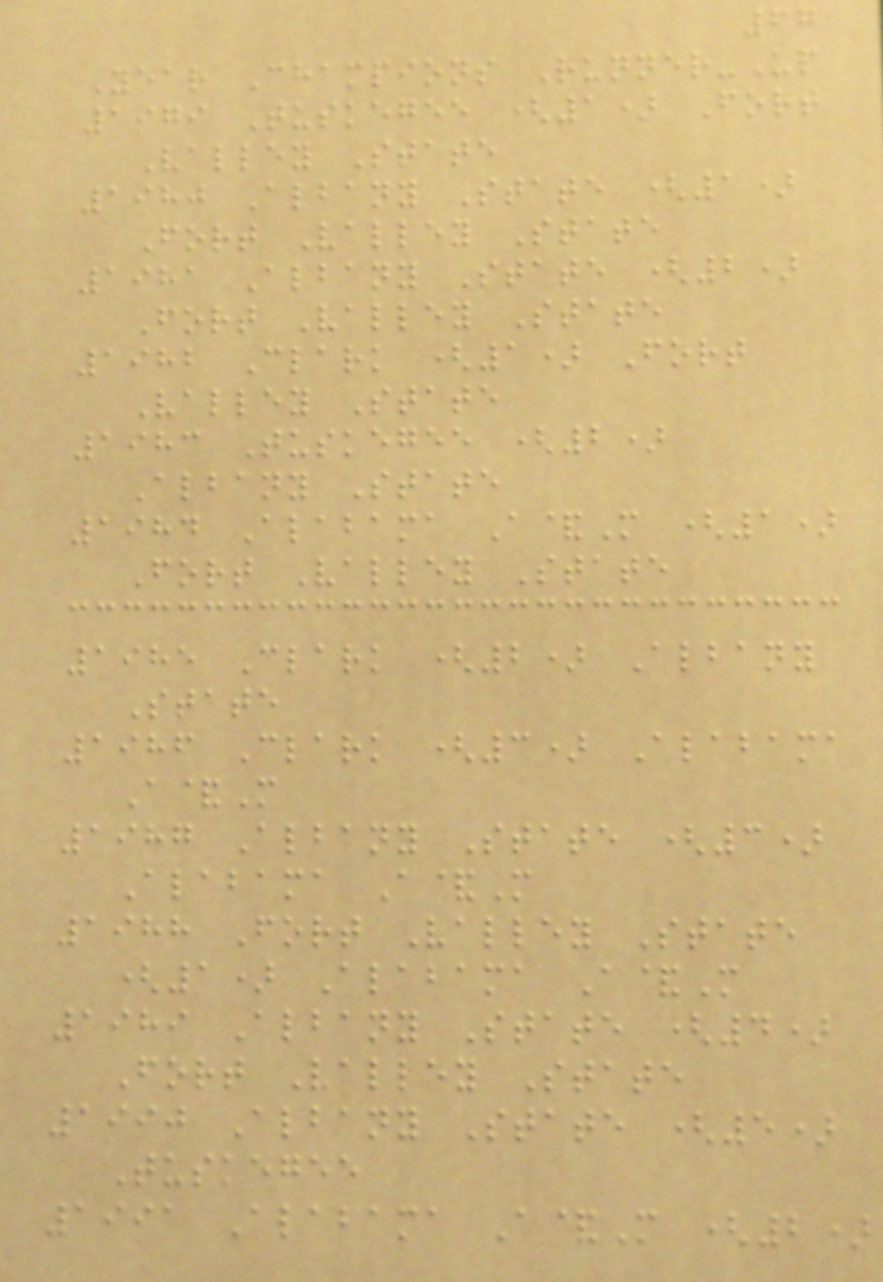67
Year Champions Runner-Up
1979 Tuskegee (1) Fort
Valley State
1980 Albany State (1)
Fort Valley State
1981 Albany State (2)
Fort Valley State
1982 Clark (1) Fort
Valley State
1983 Tuskegee (2)
Albany State
1984 Alabama A&M (1)
Fort Valley State
1985 Clark (2) Albany
State
1986 Clark (3) Alabama
A&M
1987 Albany State (3)
Alabama A&M
1988 Fort Valley State
(1) Alabama A&M
1989 Albany State (4)
Fort Valley State
1990 Albany State (5)
Tuskegee
1991 Alabama A&M (2)
